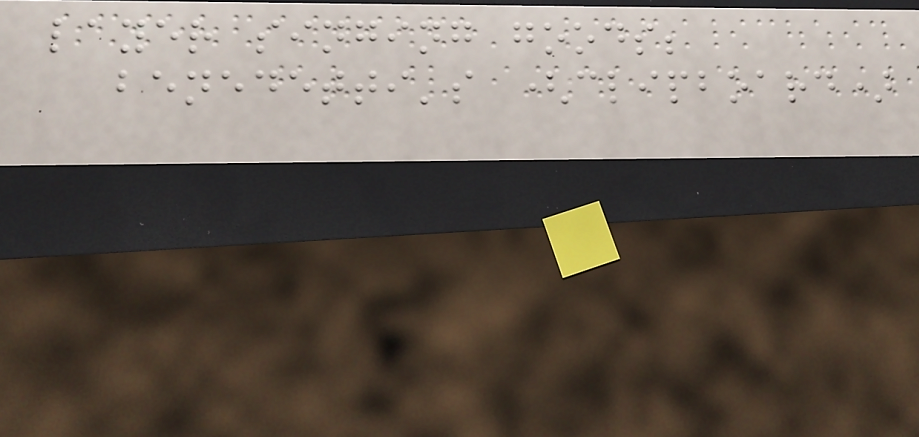layer singing goods;
benedetti's (clipboard)
